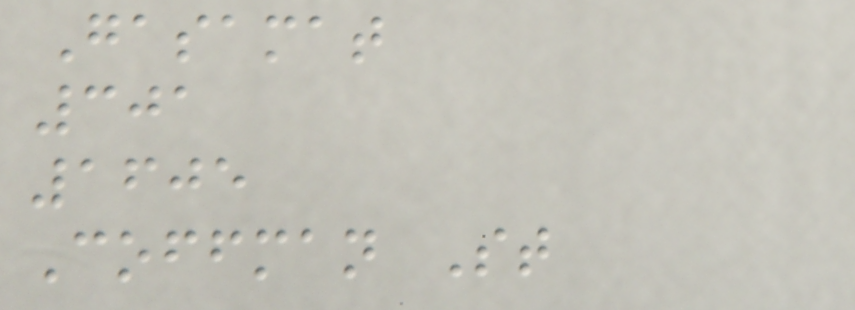Gasamat
301
1605
Coffman St
